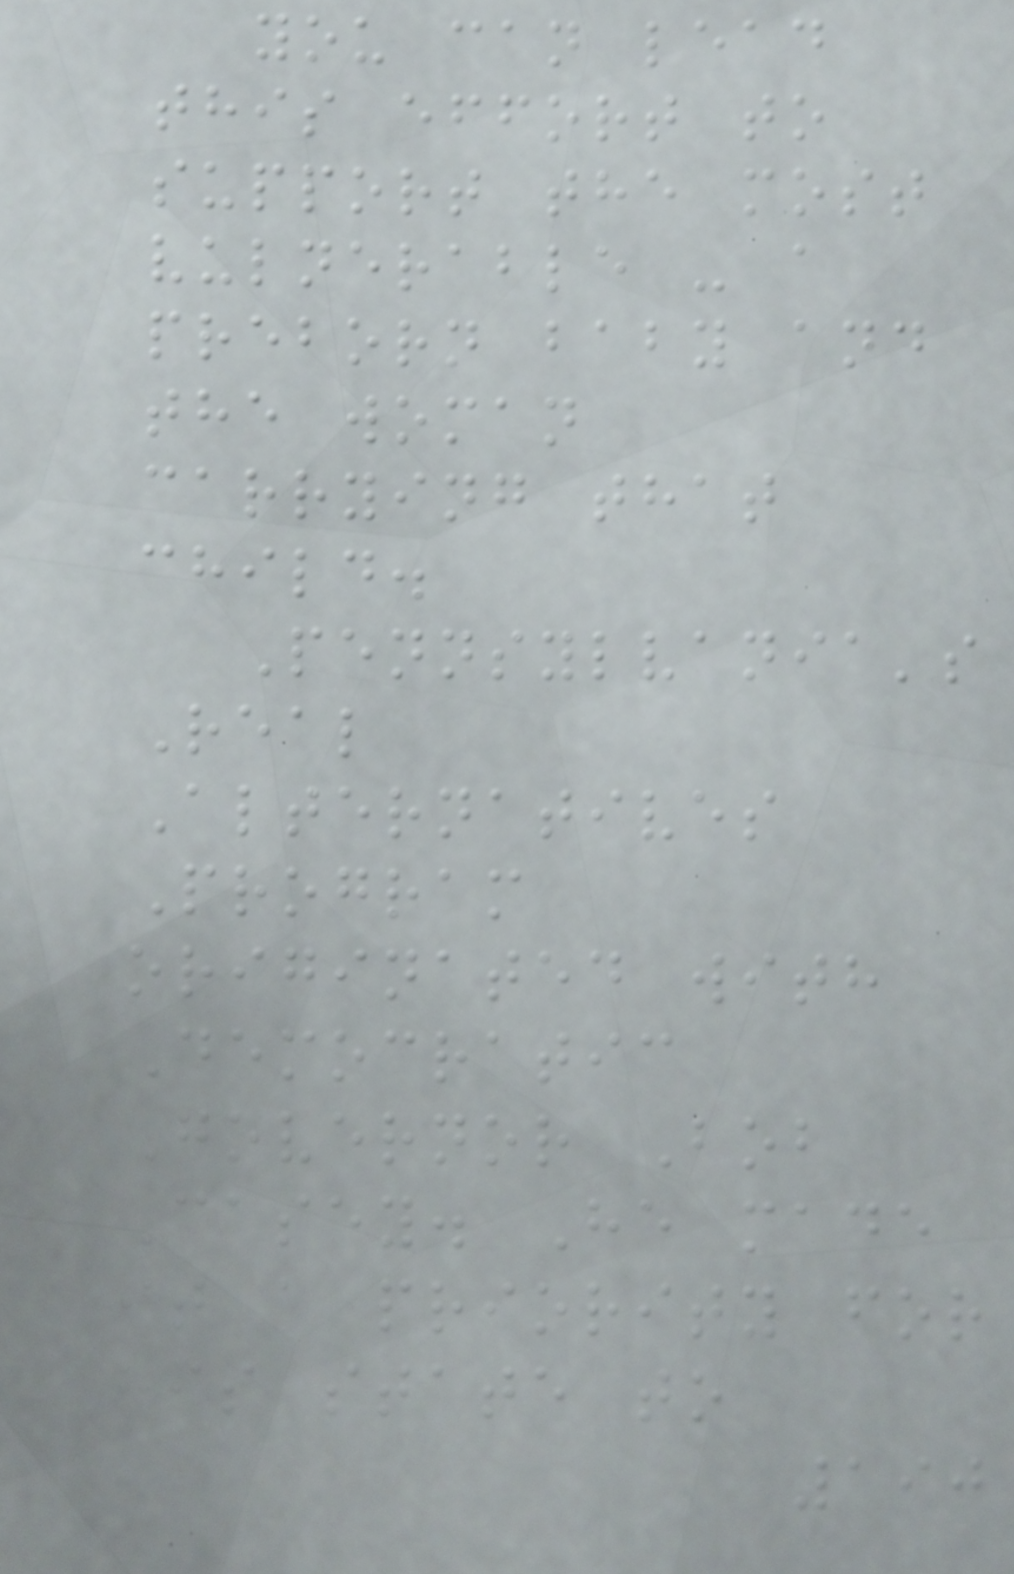you can lead
this effort to
support the most
vulnerable - a
preborn baby and
the woman
carrying that
child.
Pennsylvania's
Real
Alternatives
Program
originated with
Democratic
Governor Bob
Casey. He made
it a priority for
his state to
190
